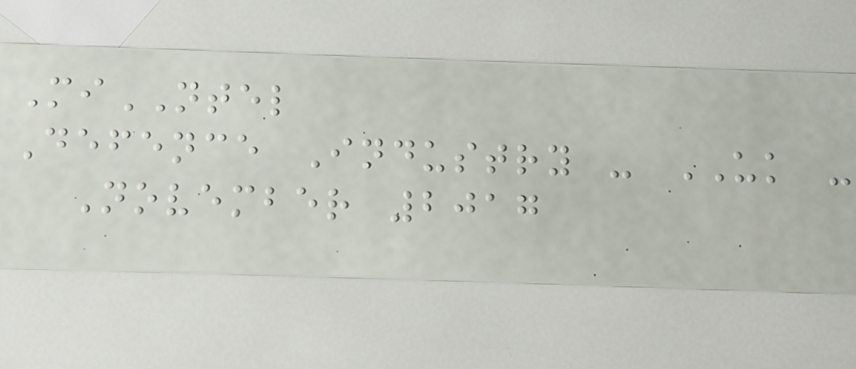MiNTEL
Defence Industry - UK -
November 2017
